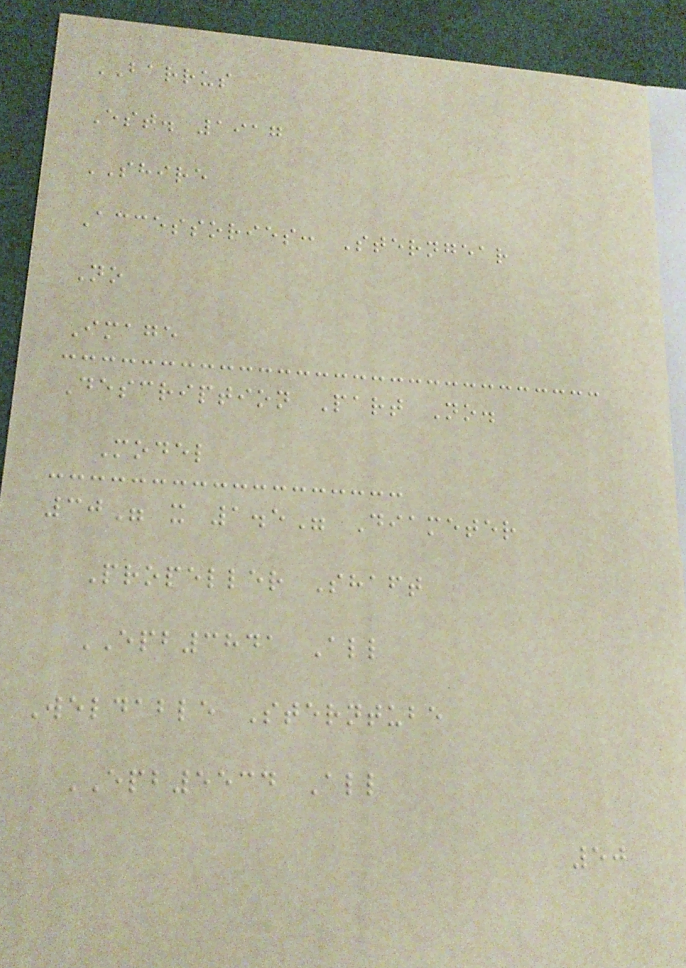BARRUS
Est. 1917
SHIRE
Accessories: Sterngear
No
Image
Description Part No.
Model
30" x 1.5" Diameter
Propeller Shaft
EPB3841 All
Weldable Sterntube
EPB5534 All
50
